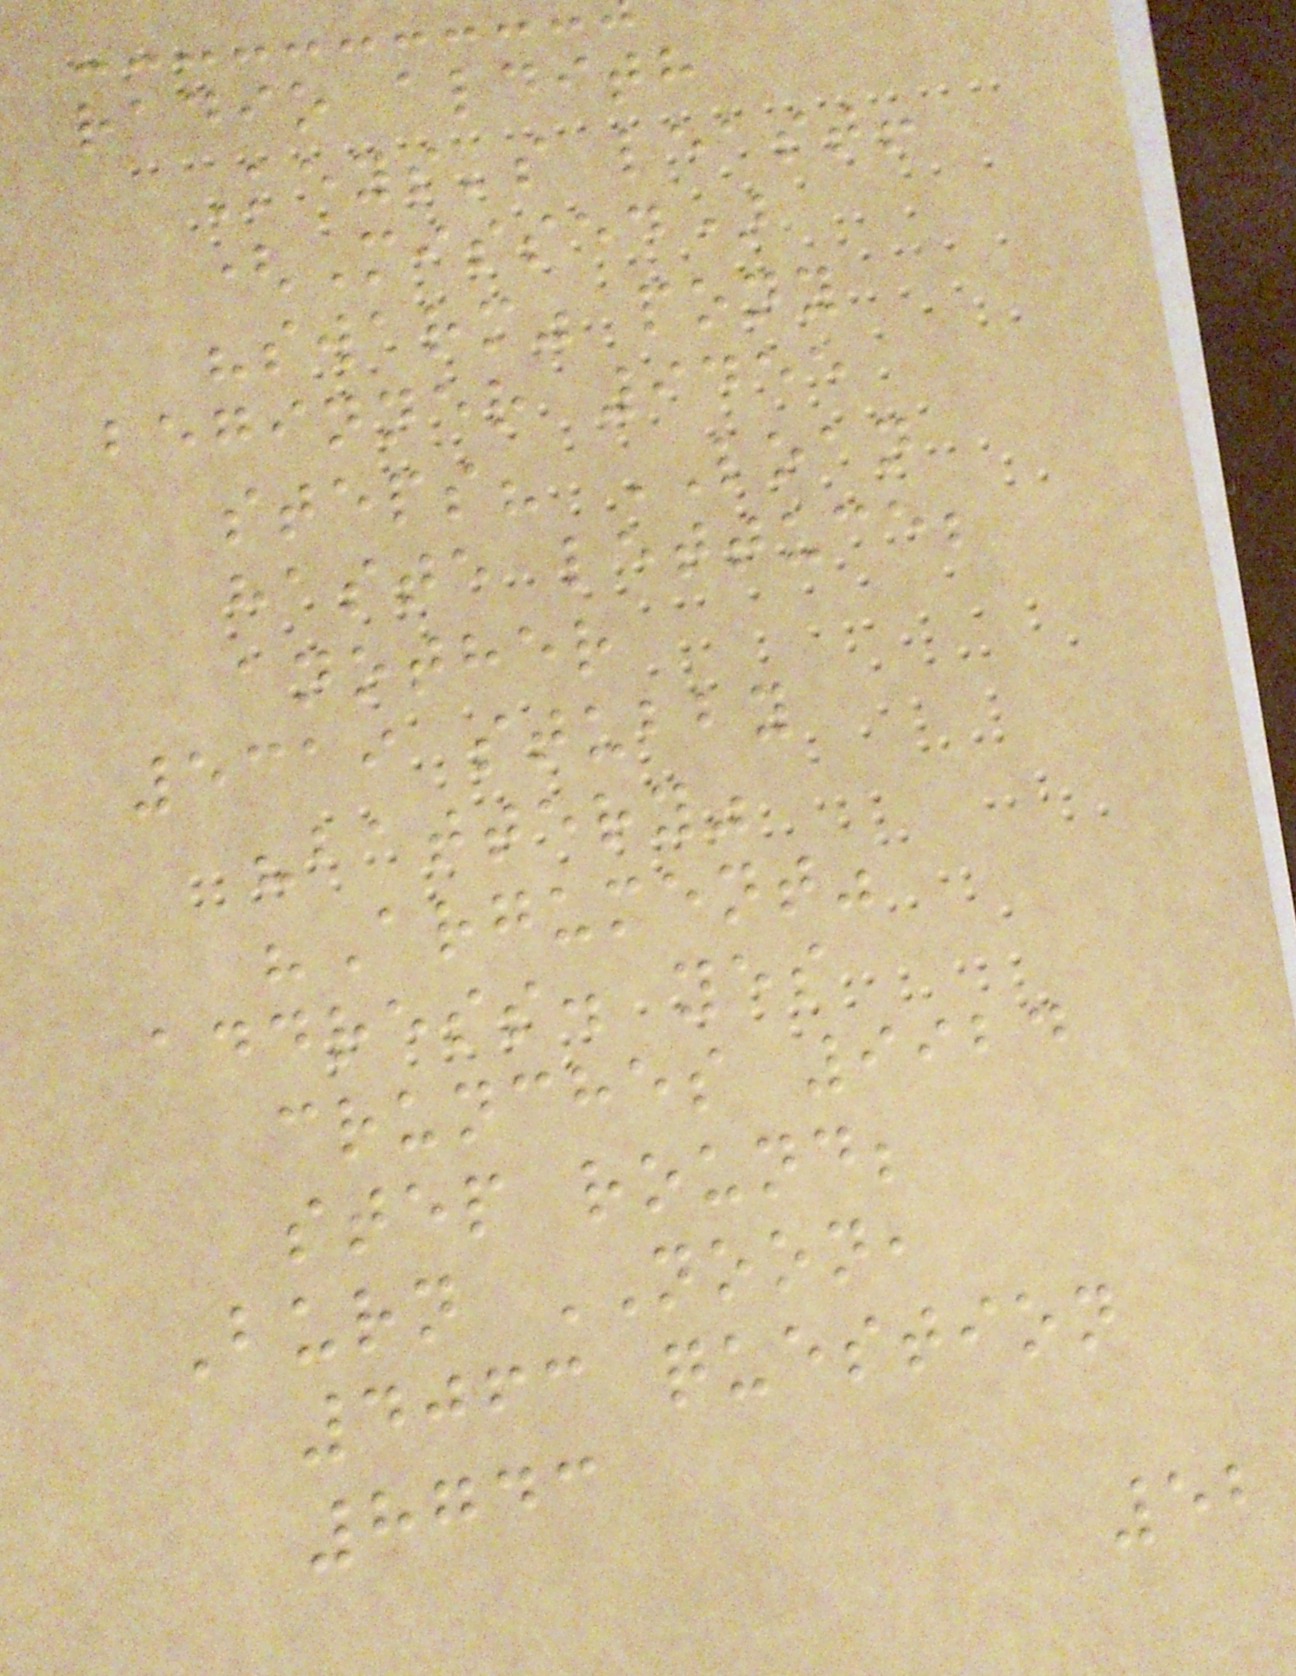radio aldith
Keys's least!
(Missed)
"swarm" pony
beginner 9455
steps? LOAN
haste lettuce;
another
5319 stubby
"battery"
"Argument"
address. yes
crunches 9924
step round;
Burn NOON,
4063 question
8743
52
